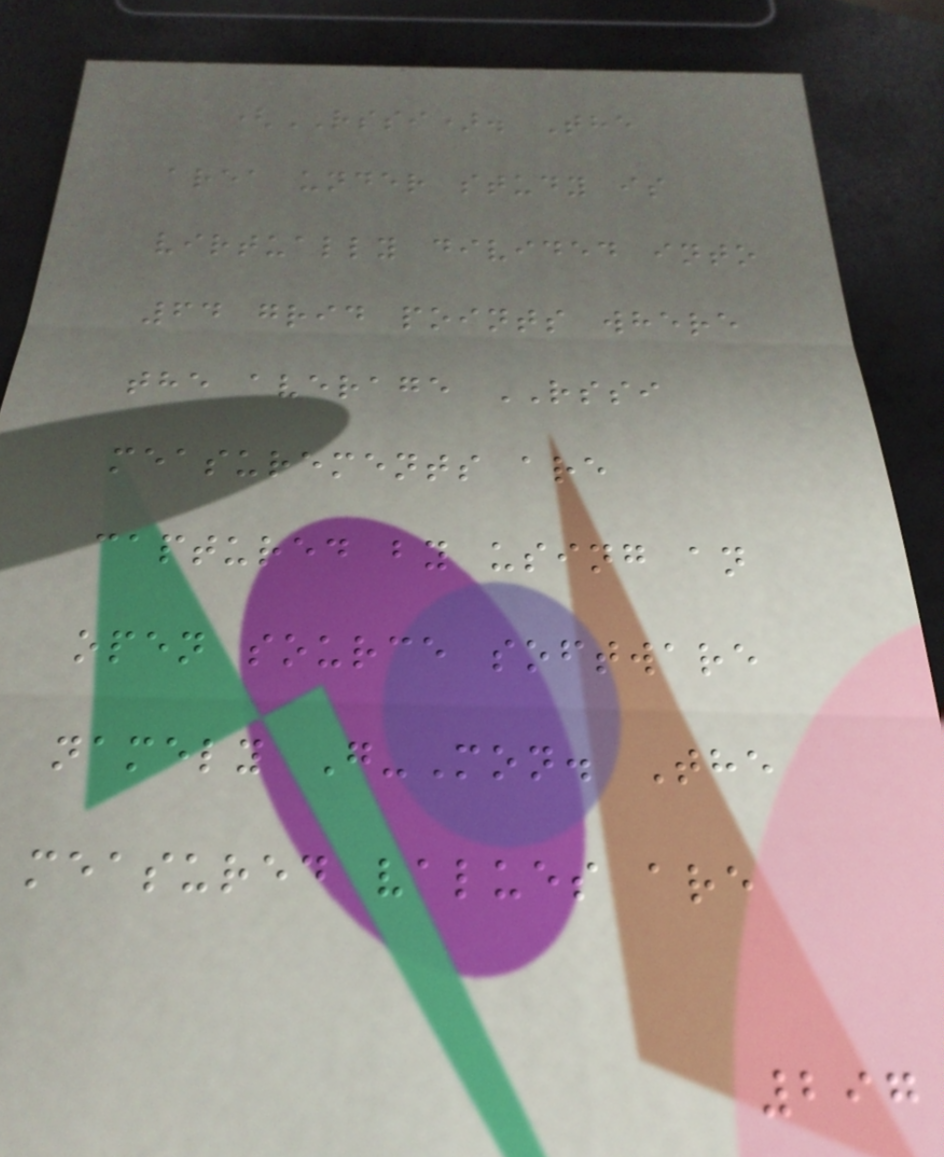(RSSI). The
area under study is
virtually divided into
64 grid points where
the average RSSI
measurements are
captured by using an
open source software
namely G-Mon. The
measured values are
297
